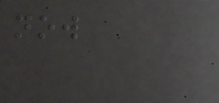now
